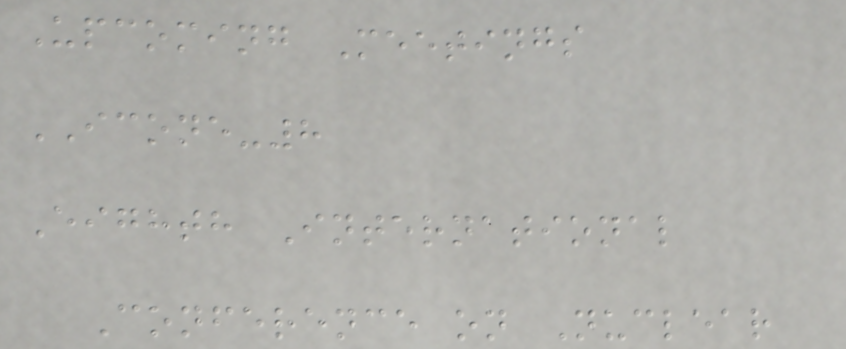Upcoming Meetings
ICONE-8
Eighth International
Conference on Nuclear
